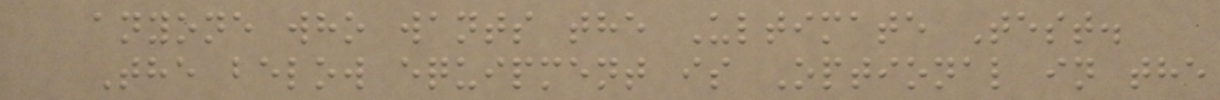anyone who wants the Ultimate Test.
The below equipment is Optional in the
